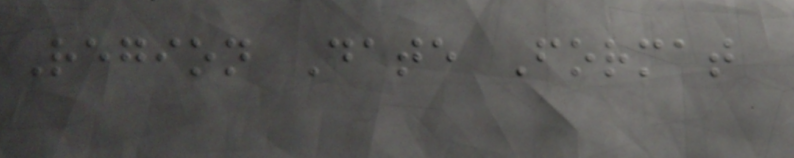Region Date Format
